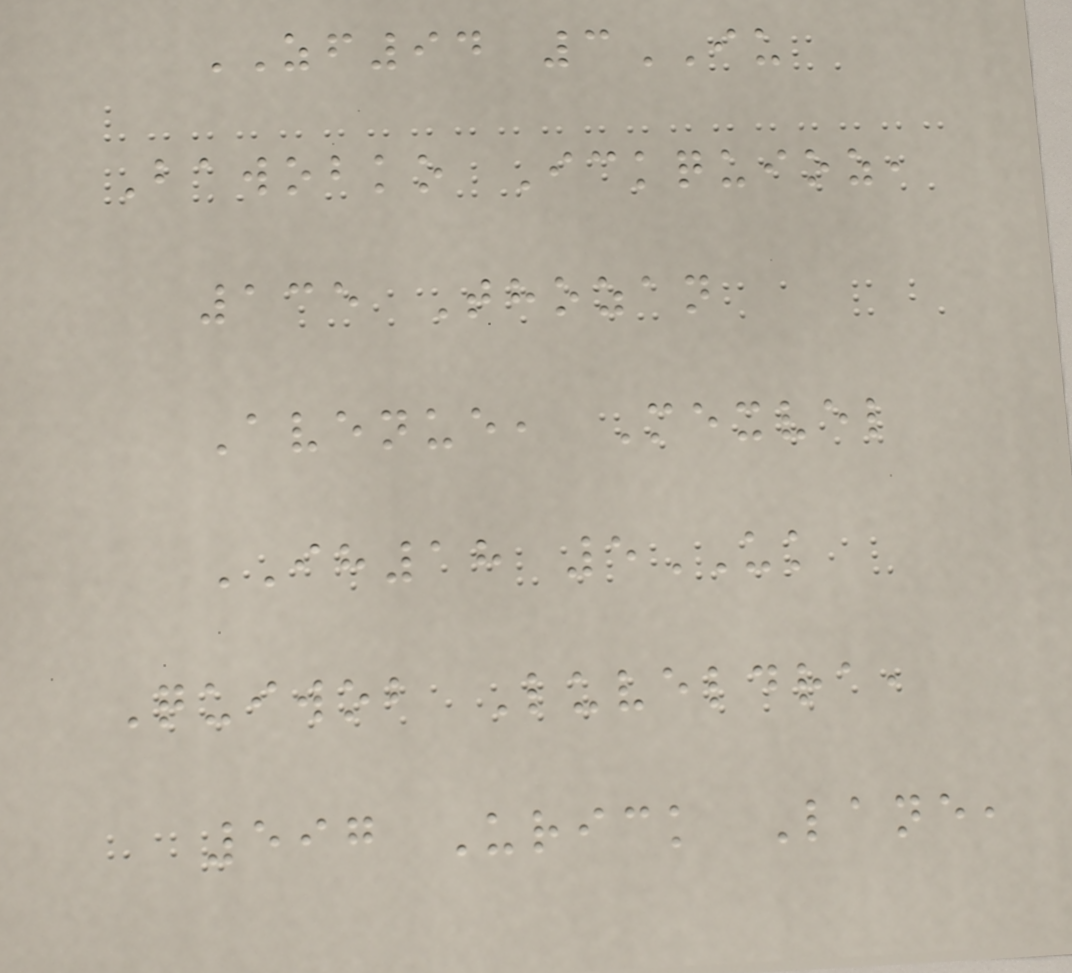ZF94 3IU
Bawobko Ickquioz,
135 Thozan
Avenue, Mexvel
IH18 5UK
Quiwob Luveldra,
597 Urick Lane,
